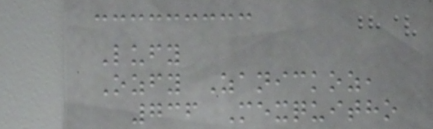Lufy
Ozfy Zanickoz,
736 Mexquitho
